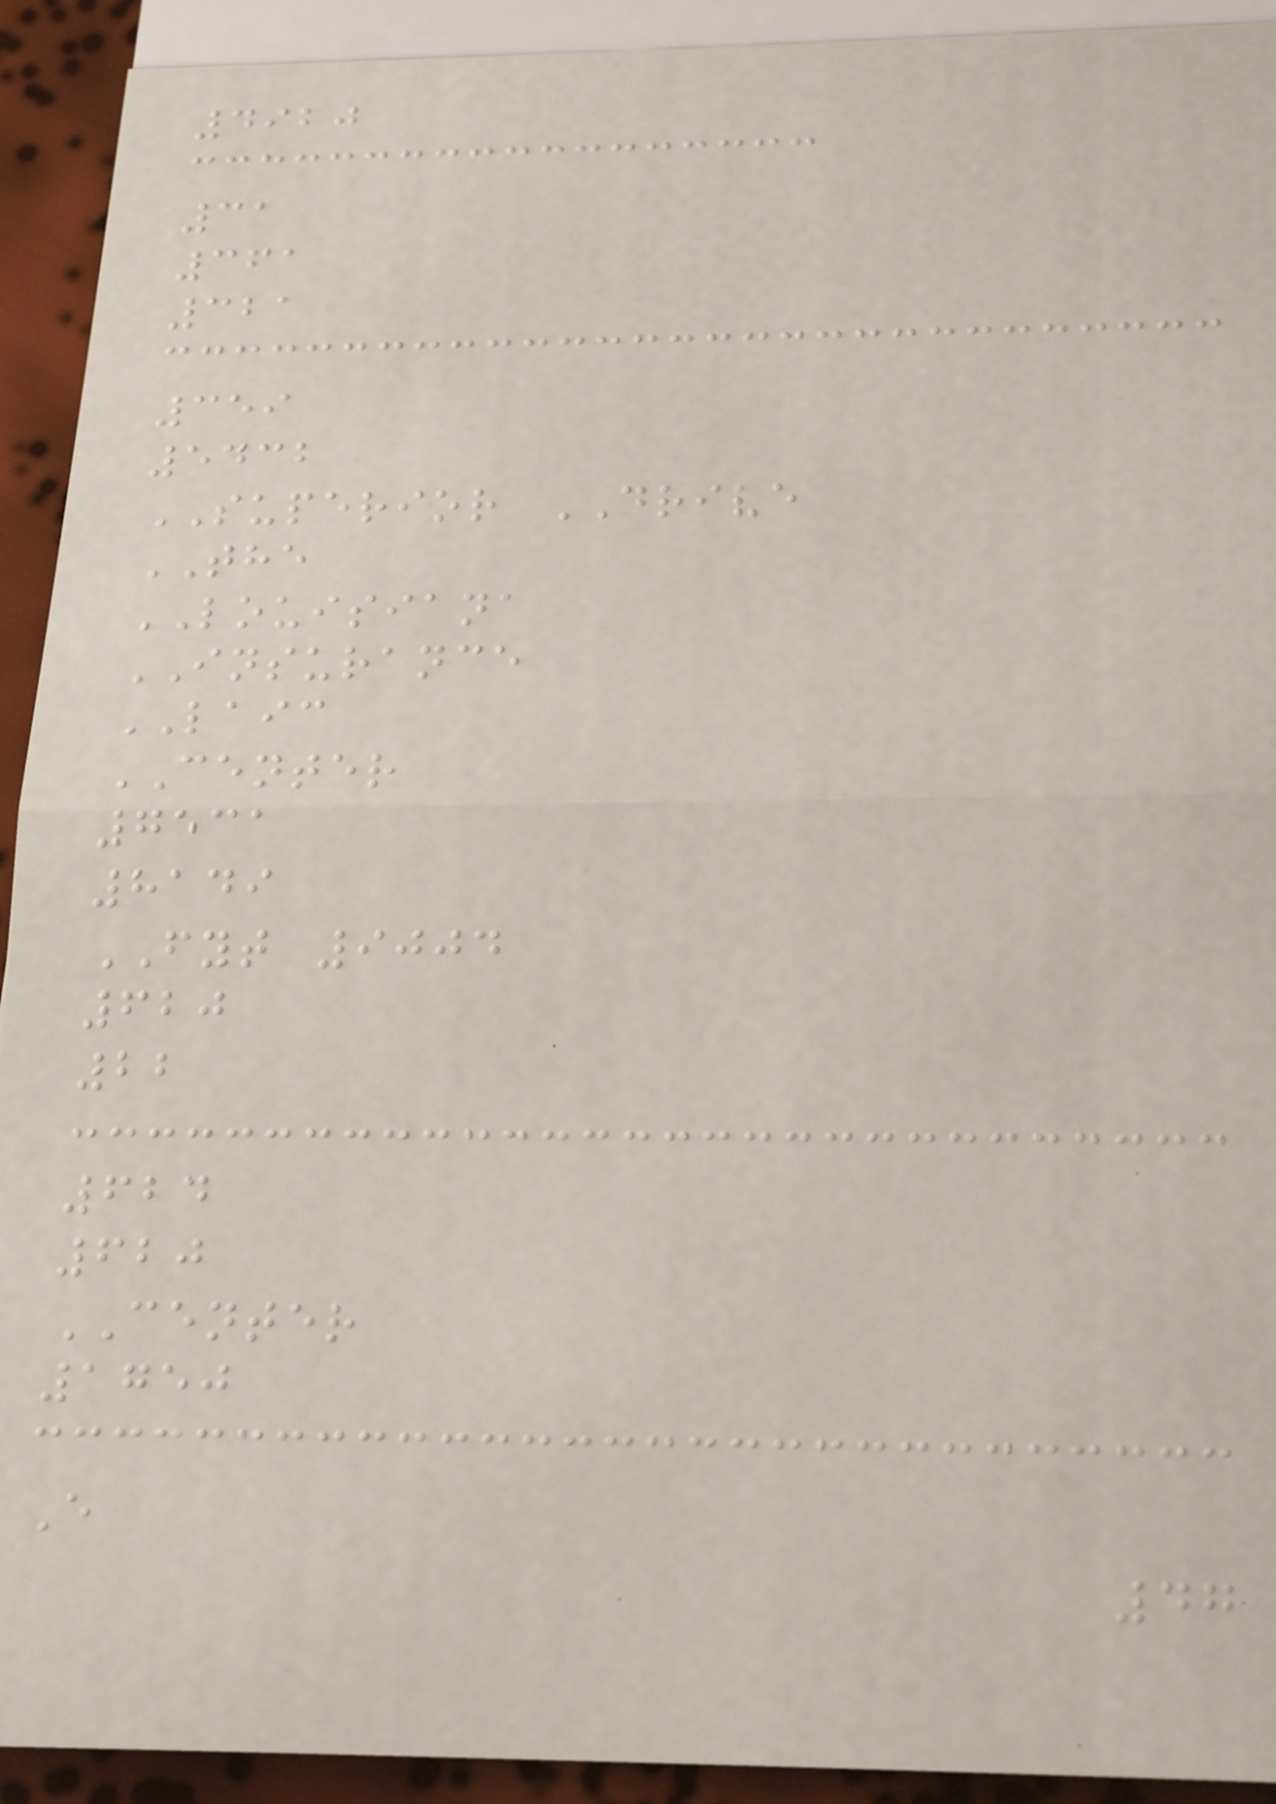4920
31
361
321
359
5432
SUPERIOR DRIVE
THE
LOUISIANA
INSURANCE
LAIC
CENTER
7531
8149
FYT 9004
620
22
624
620
CENTER
1750
E
47
